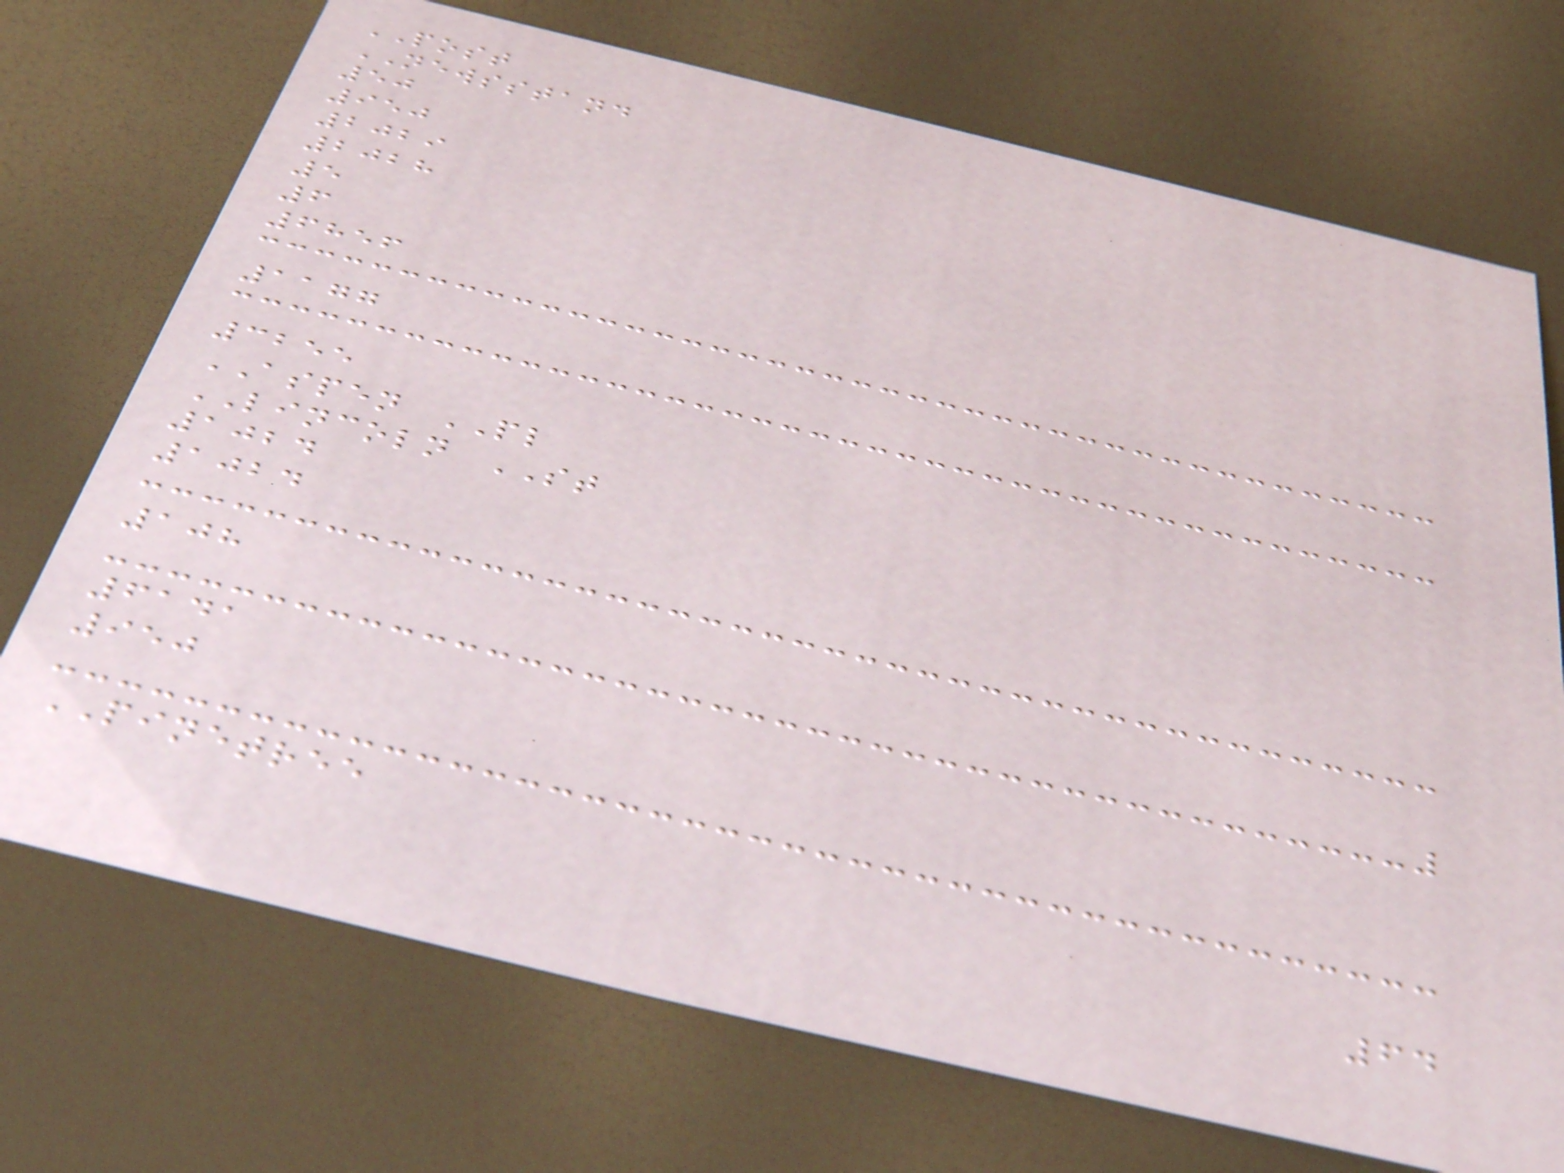POST
NEWSSTAND
50
950
2029
2028
5
6
6856
1177
3255
ASPEN PL
LINCOLN ST
1024
1024
108
6141
950
PINETREE
64
